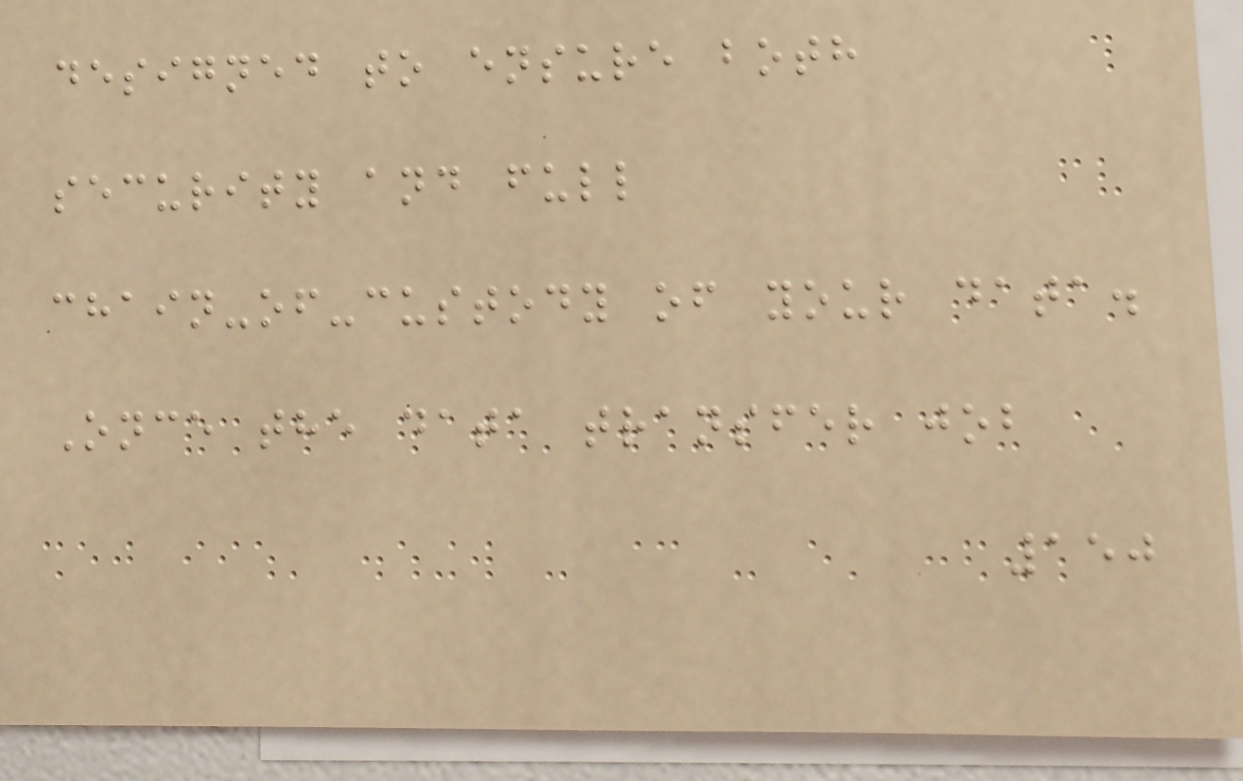designed to ensure both
security and full
chain-of-custody of your data.
Once the data transfer job
150
